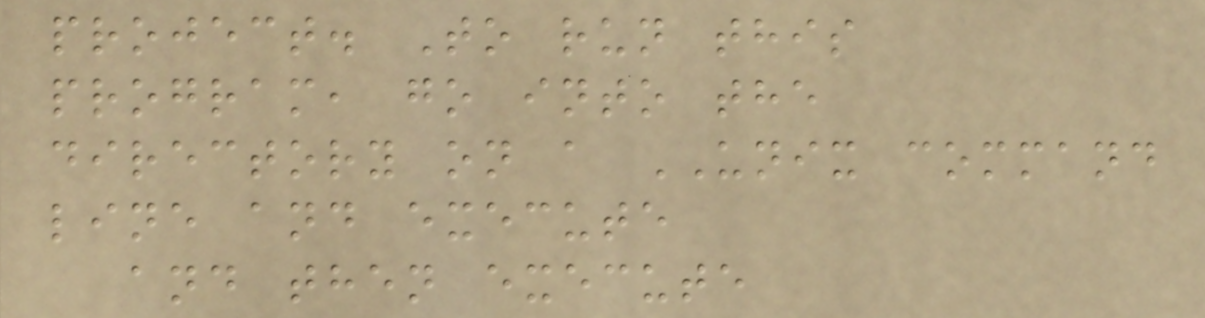project. To run this
program, go into the
directory on a UNIX command
line and execute
and then execute
